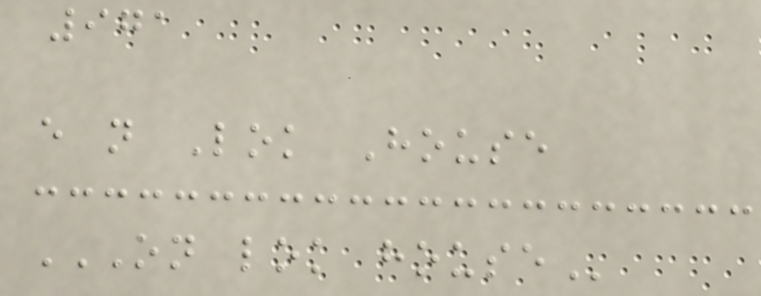971
e n Lok House
ON LOK HOUSE
